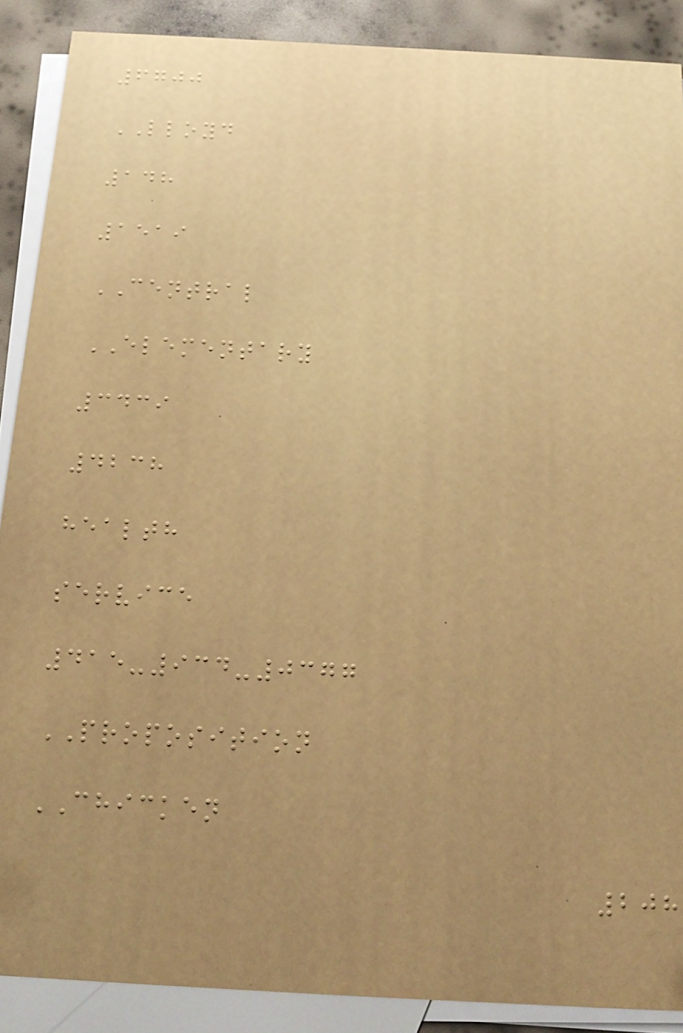6700
LLOYD
148
1519
CENTRAL
ELEMENTARY
3439
4238
health
service
415-934-0377
PROPOSITION
CHICKEN
208
